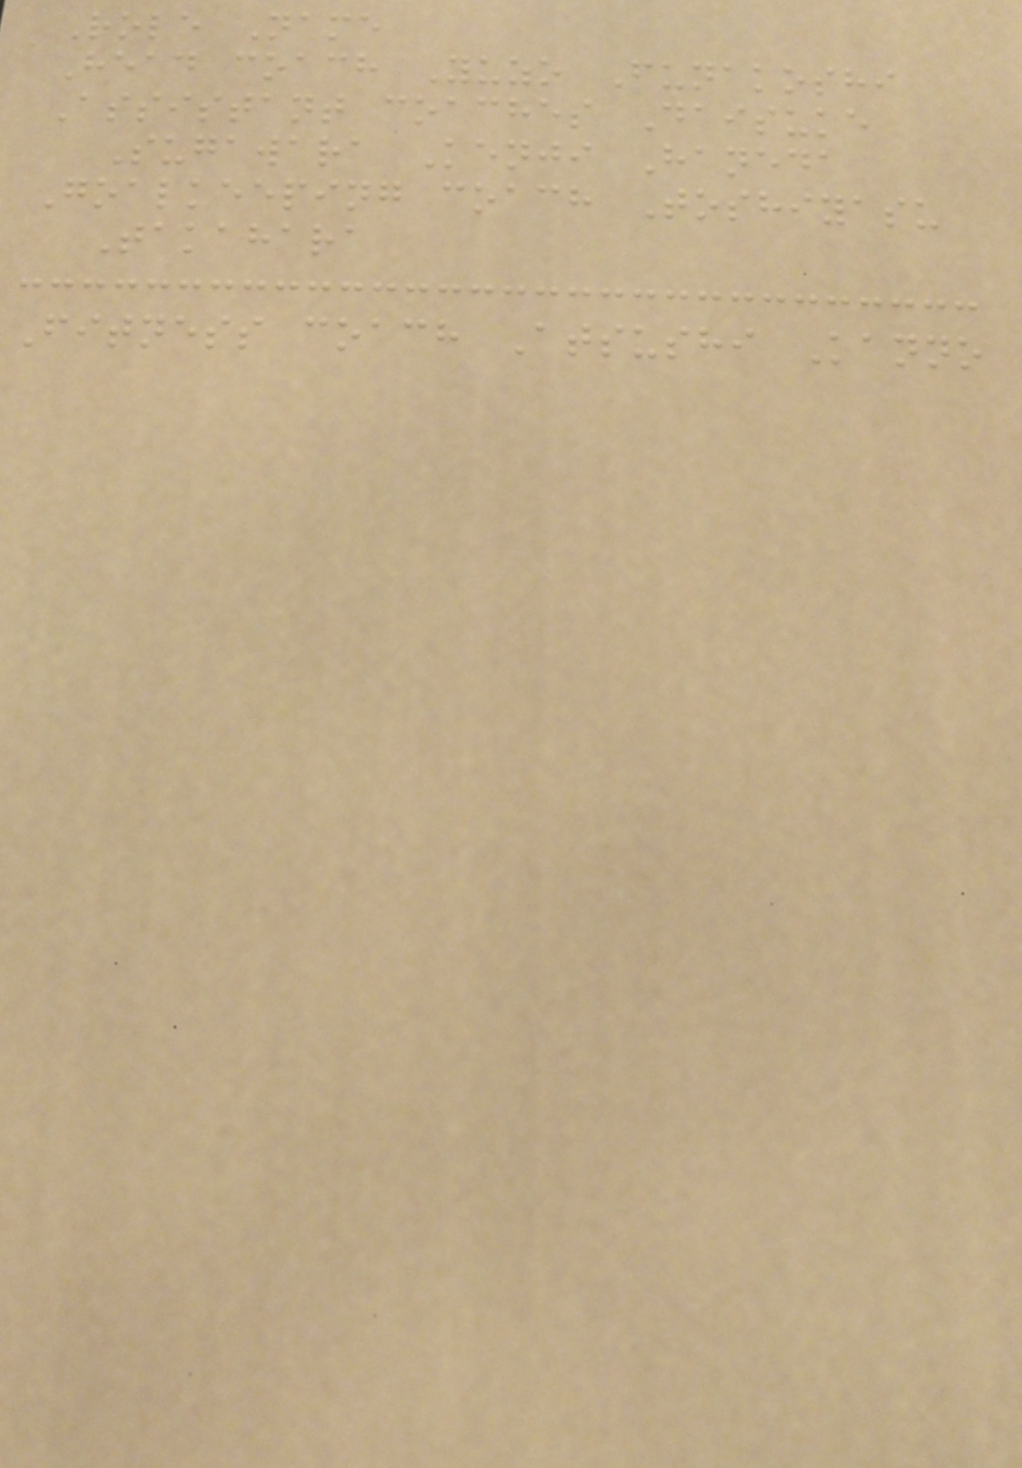Role Name
Head coach Yuzo Funakoshi
Assistant coaches Daisuke
Sugawara Kenji Haneda
Goalkeeping coach Toshiyasu
Takahara
Fitness coach Atsushi Kanno
